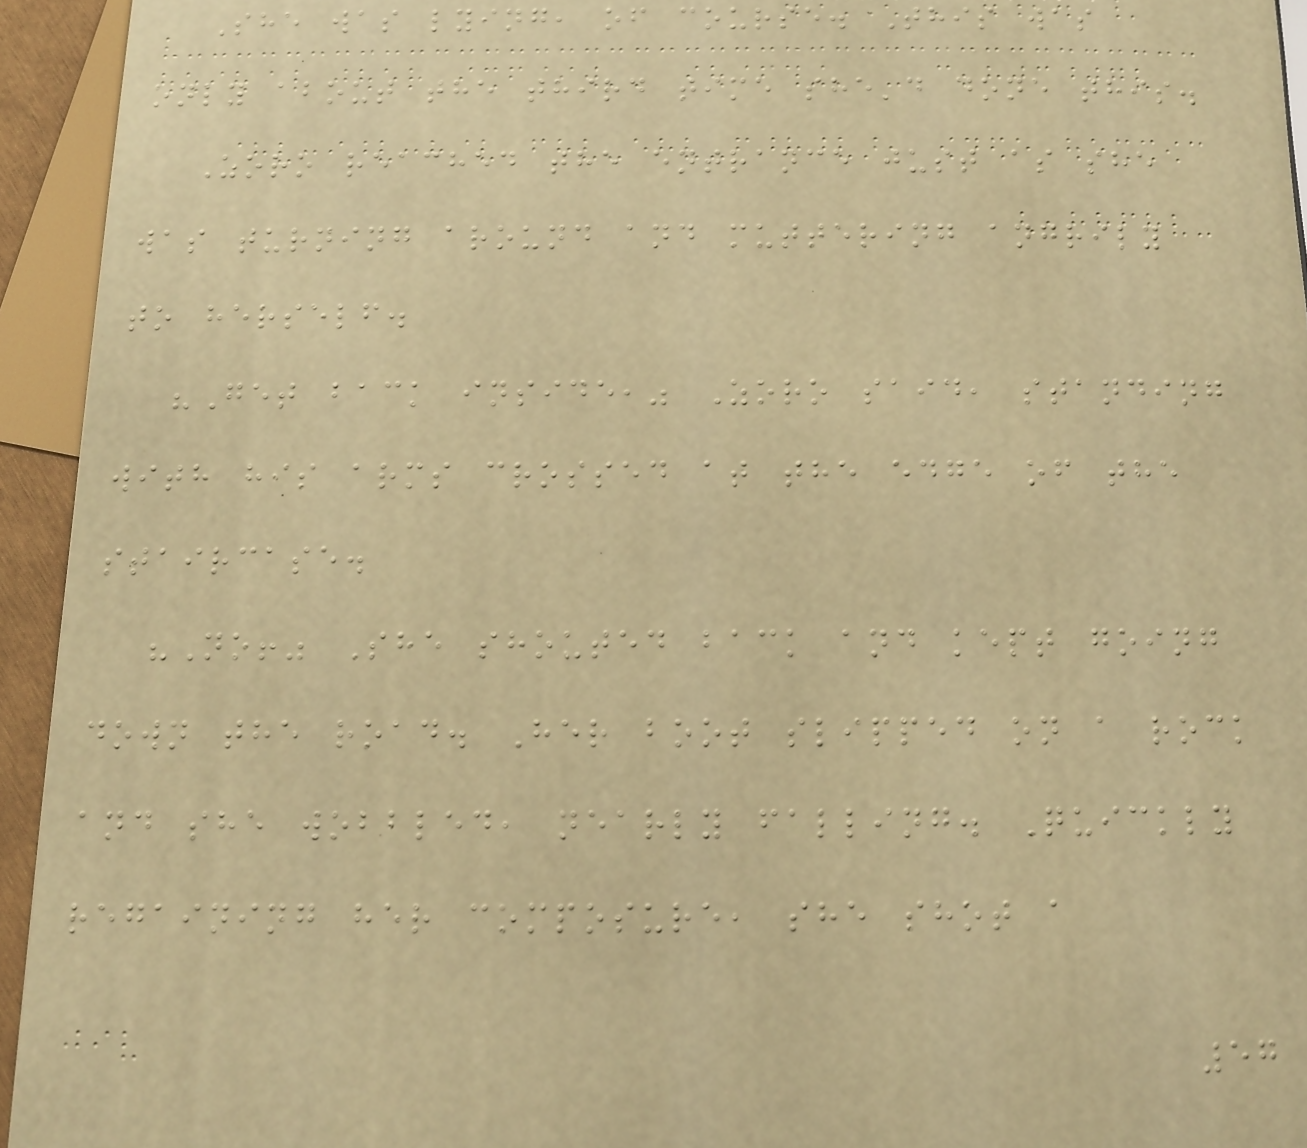She was lying, of course. This was
only about the third time she'd done this.
Zoro reached the entrance just as she
was turning around and muttering angrily
to herself.
"Get back inside," Zoro said, standing
with his arms crossed at the edge of the
staircase.
"No!" She shouted back and kept going
down the road. Her boot slipped on a rock
and she wobbled, nearly falling. Quickly
regaining her composure, she shot a
57
